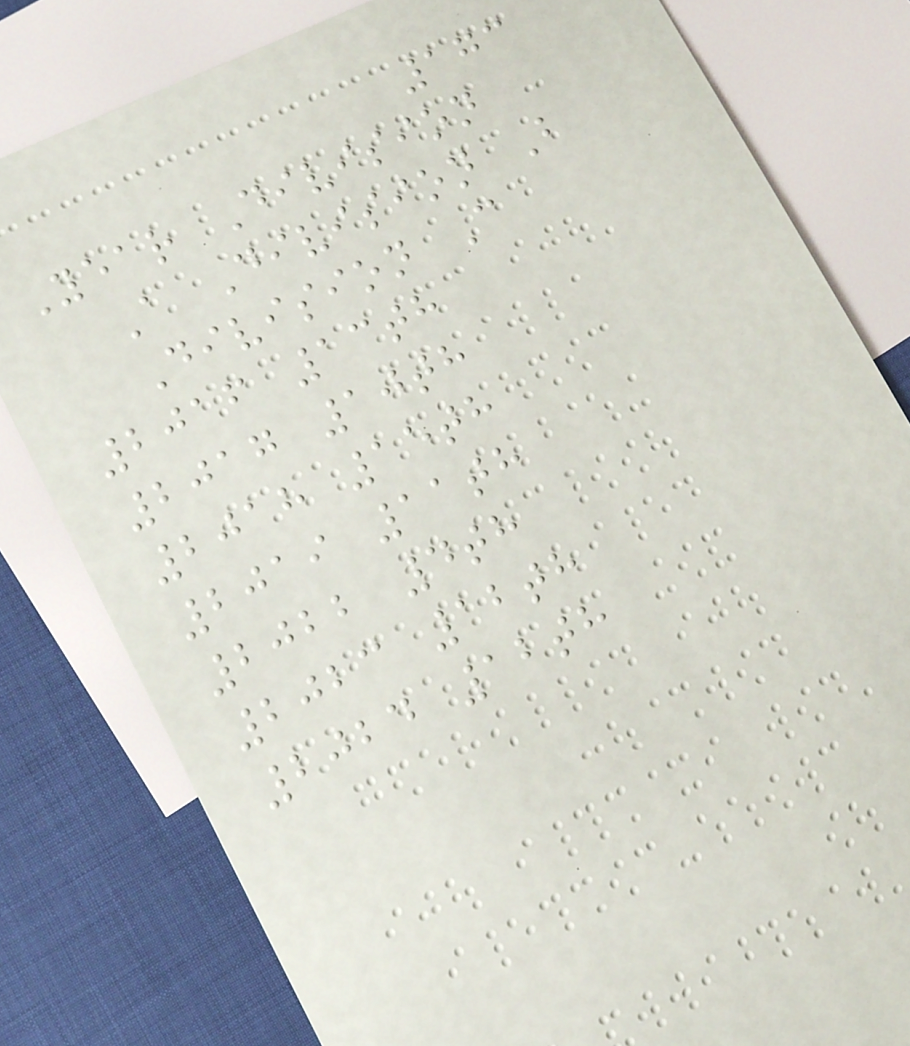173
Year Division
A Division B
Division C
2016 13th
2017 10th
2018 15th
2019 11th
2022 4th
2023 12th
2024 12th
